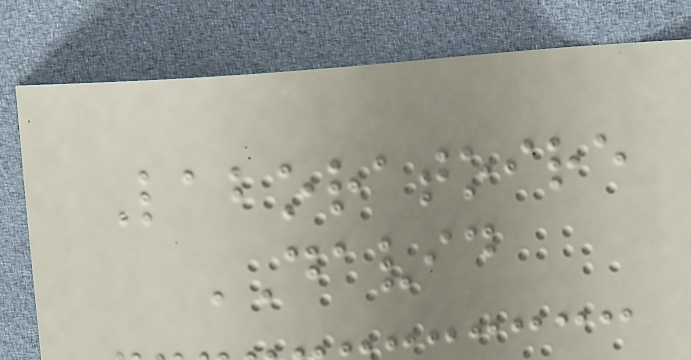Laboratoire
DAVID
